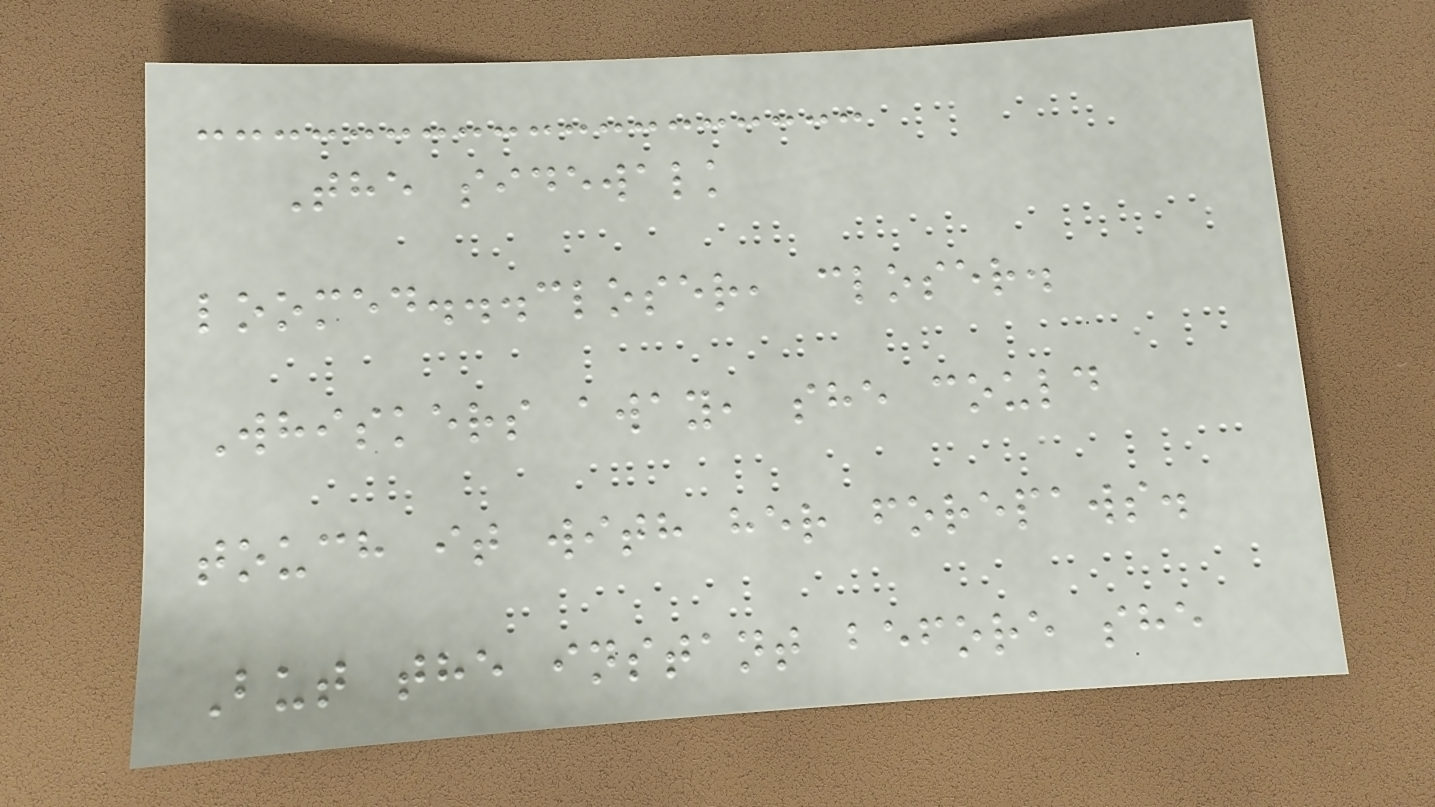The sidewalk
loomed...closer, closer.
Whiskers away, she could
touch it with her forepaws.
But the instant before she
